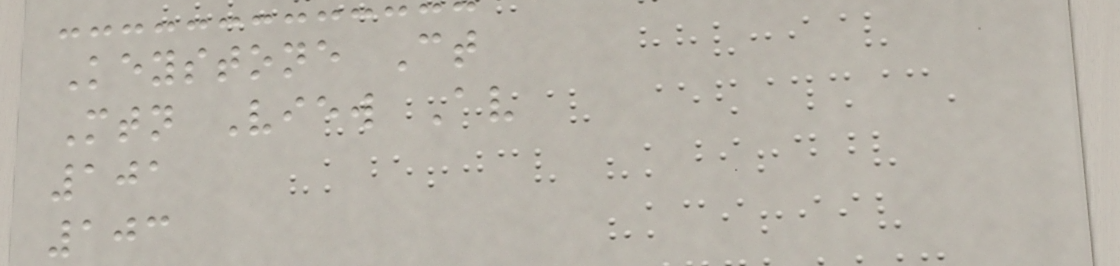Keystone Ct
Mtn View Av
101
103
